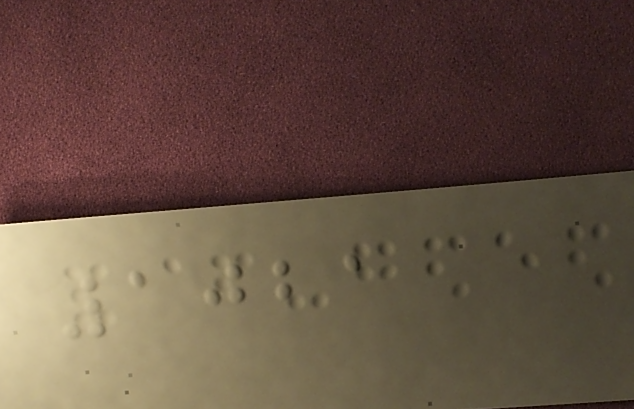1021
